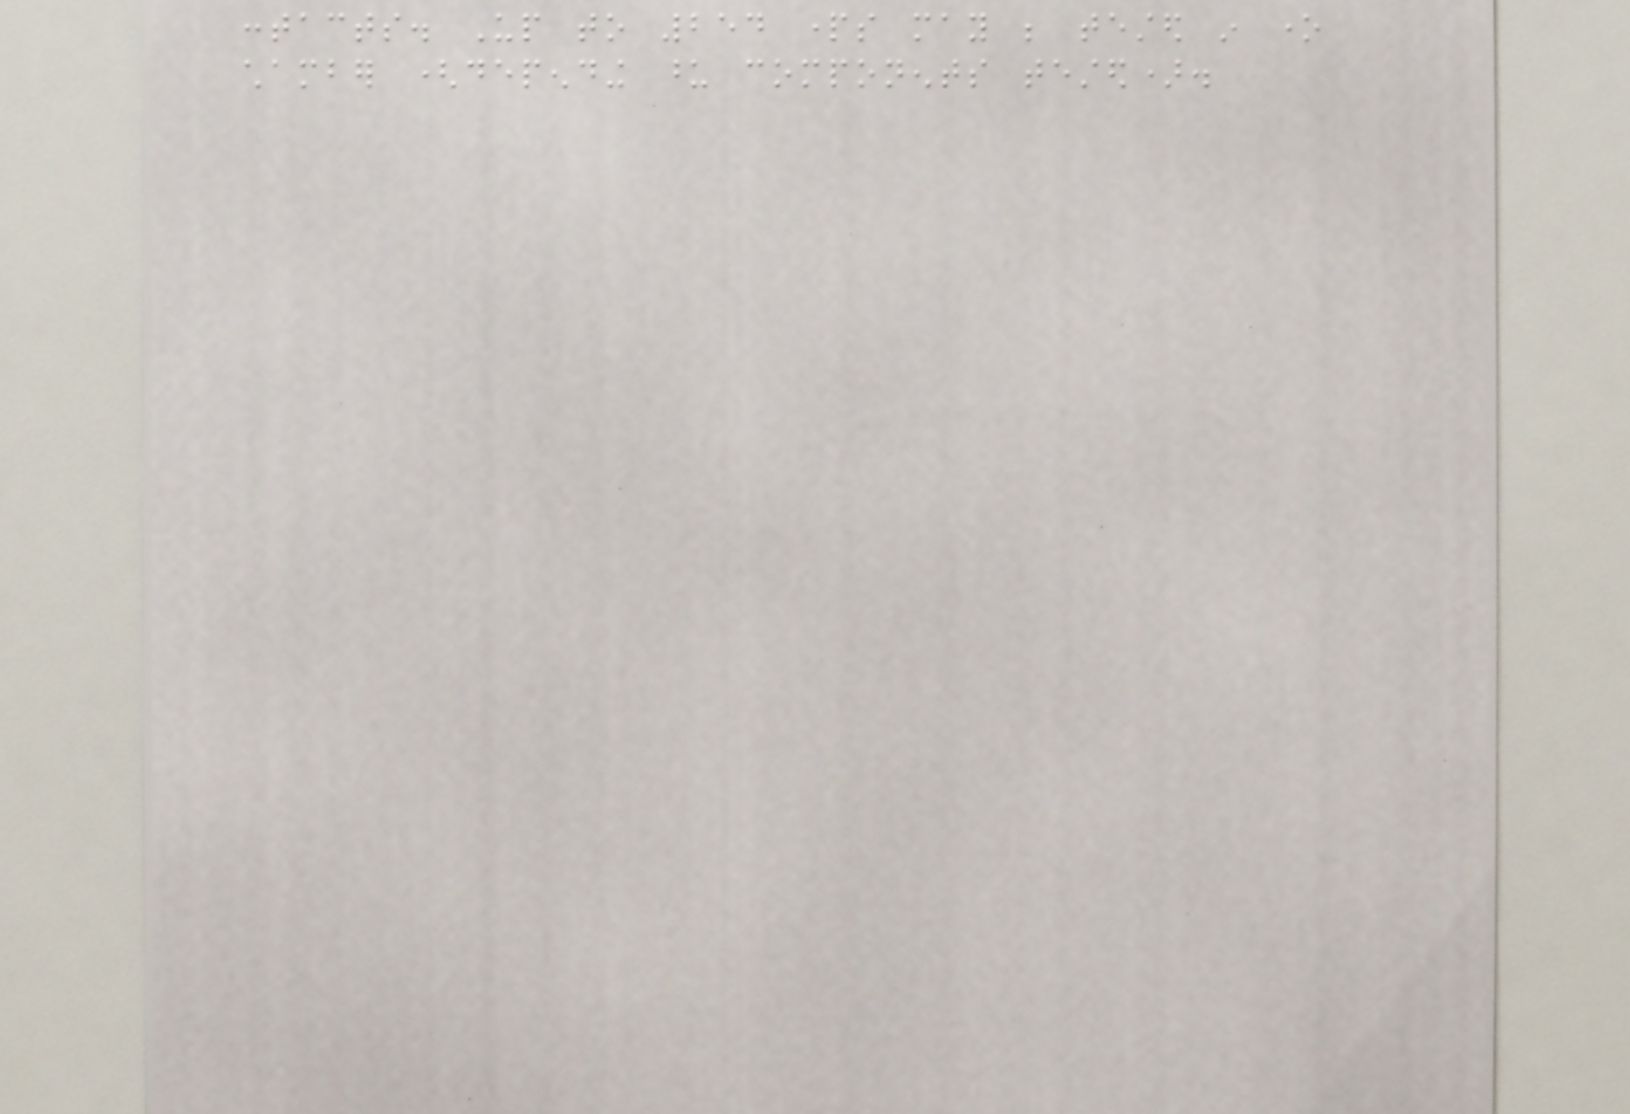contacts. Up to 254 parts may be tested in one
chamber (depending upon components tested).
